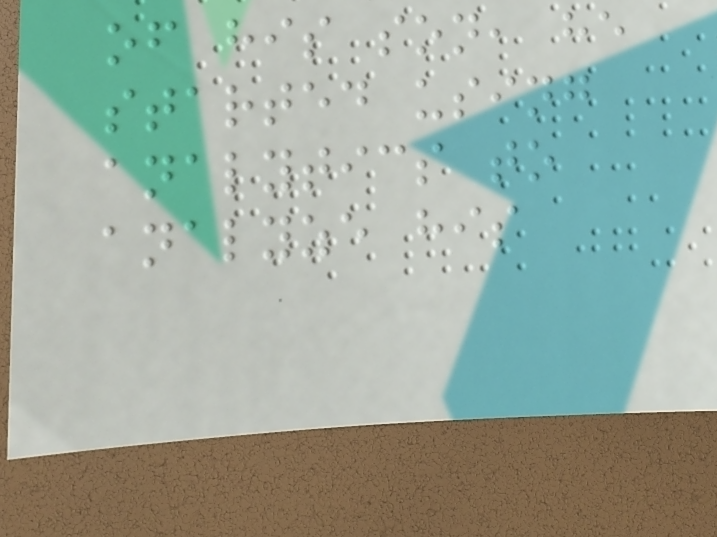of his son, he
started using
analytics to
analyze his
